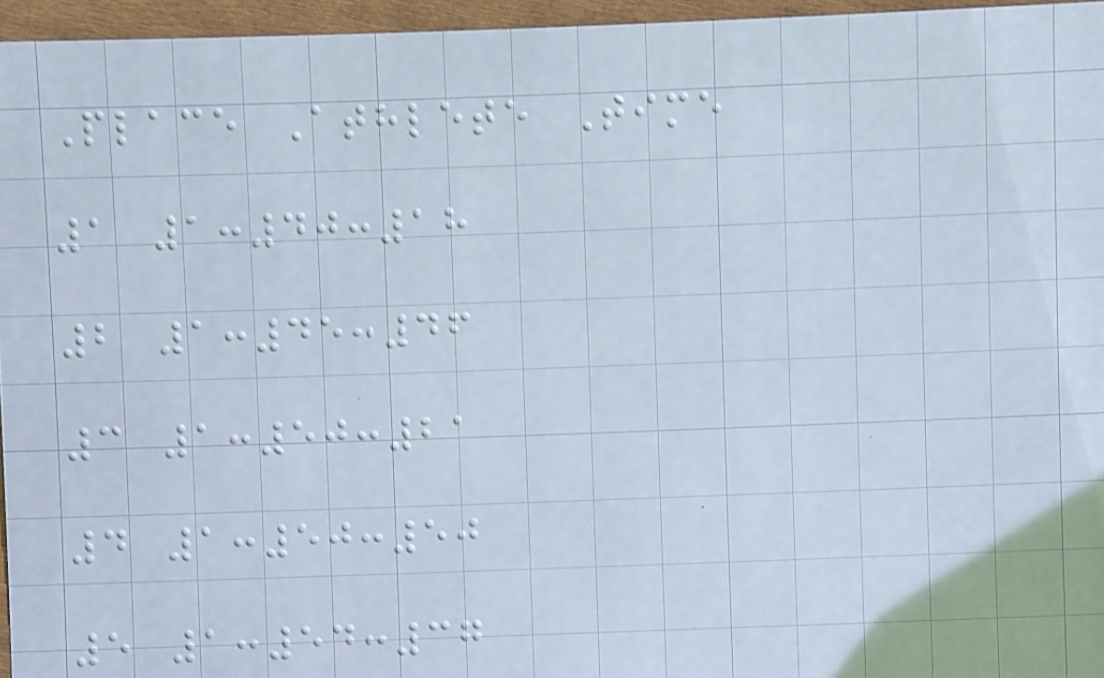Place Athlete Time
1 1:40:18
2 1:45:46
3 1:50:21
4 1:50:50
5 1:54:37
